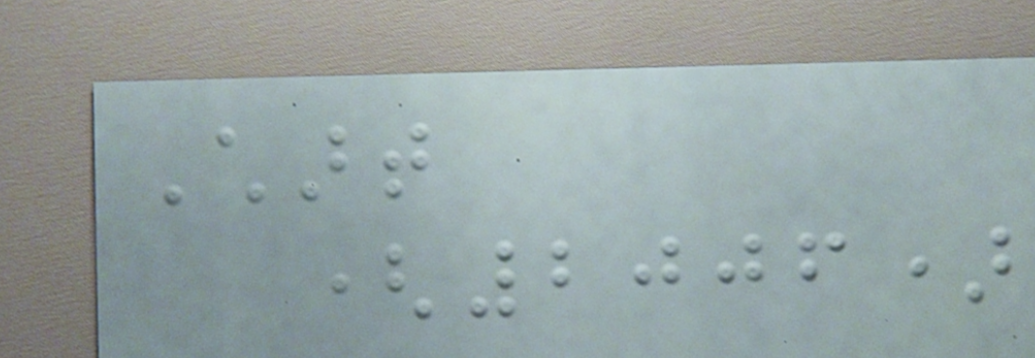Chart
(2006)
